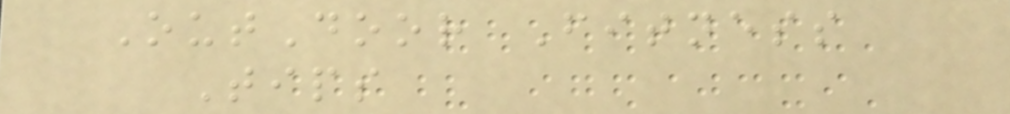OutDoor Fitness
Tips
